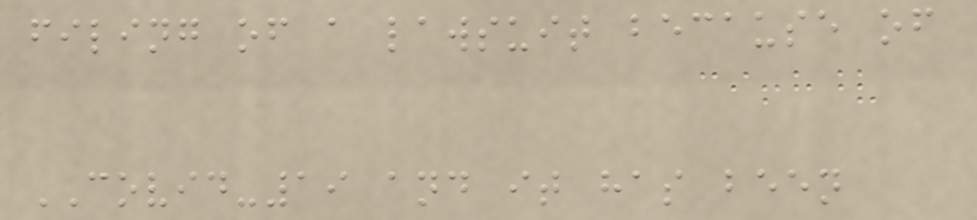filing of a lawsuit because of
COVID-19 and it has been
